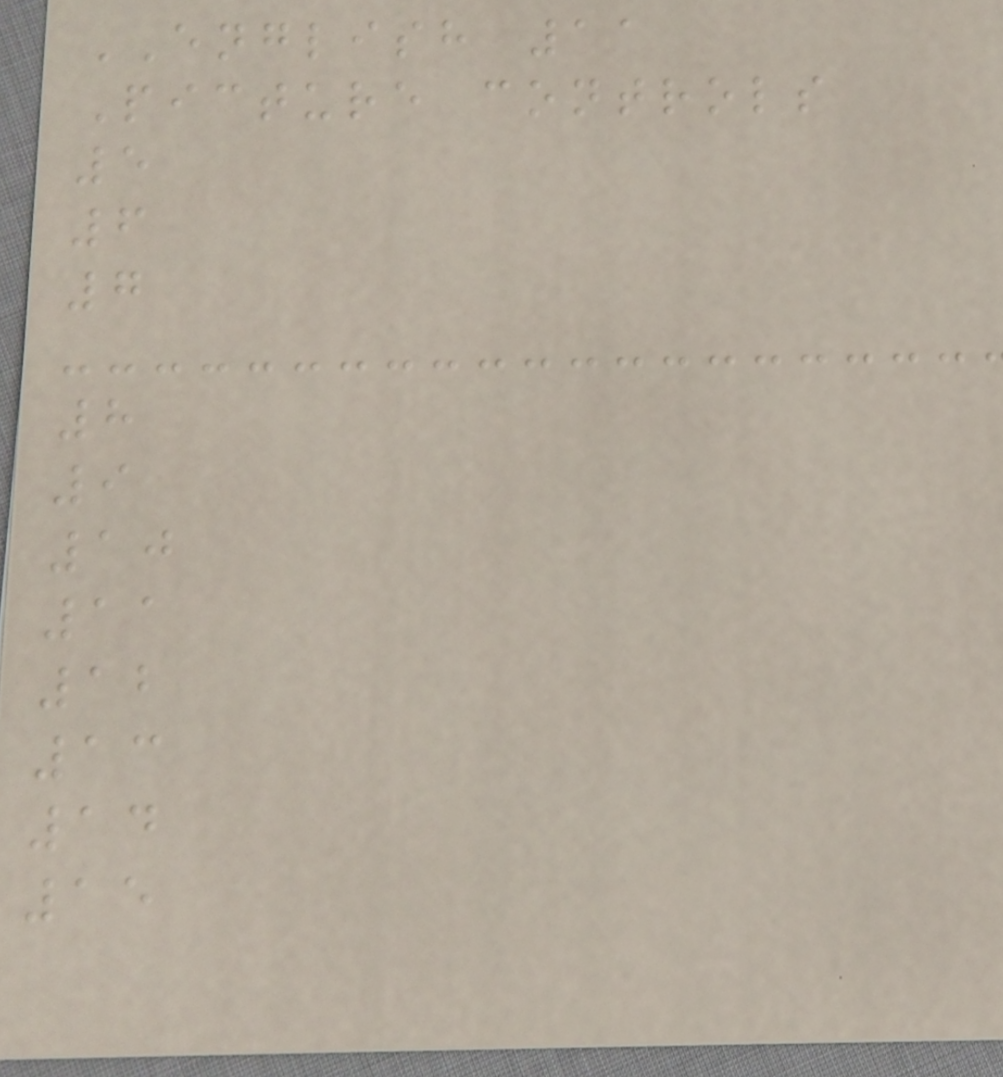ENGLISH 11
Picture controls
5
6
7
8
9
10
11
12
13
14
15
